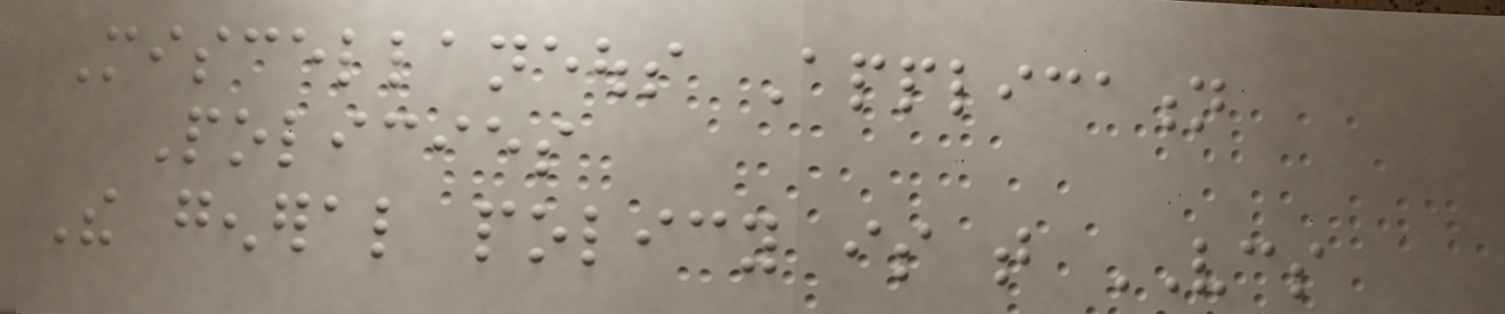Miscellaneous Application
Policies
The general policy is that VCS
